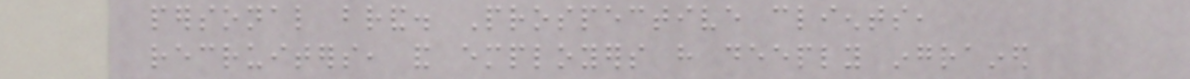personal brand. Prospective clients,
recruiters, and employers have deeply ingrained
